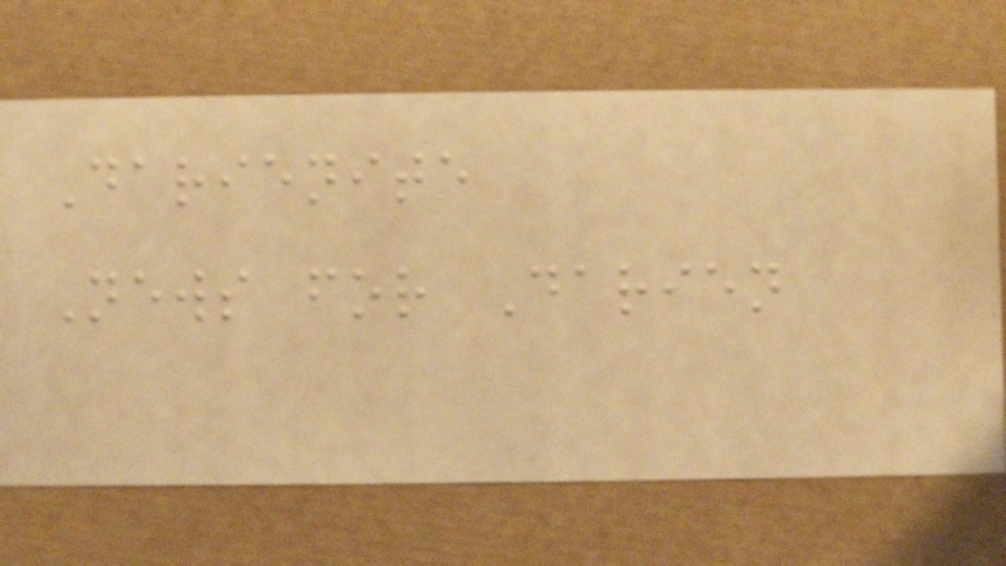Darienite
News for Darien
